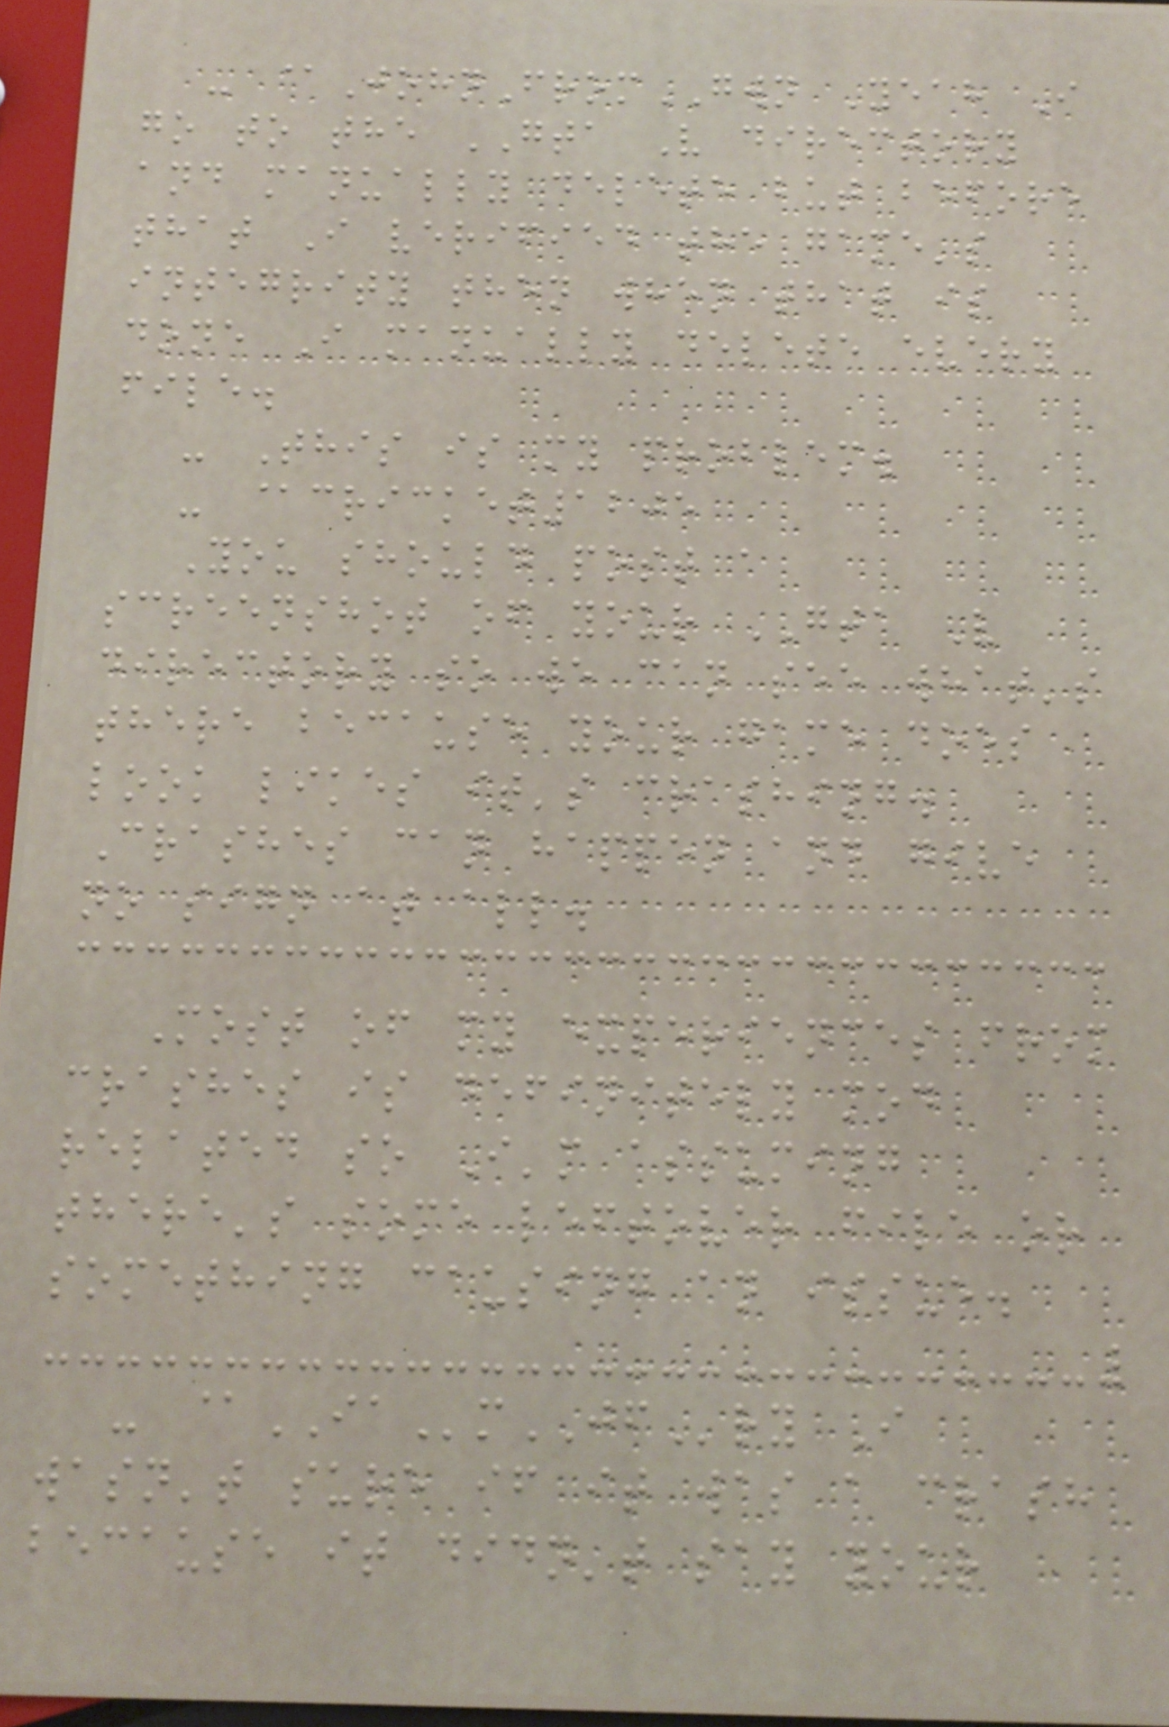- @JohnFromGWN Yeah I
go to the GTA V directory
and manually delete but before
that I verified the game's
integrity then when that is
done I manually delete every
file.
- This is my problem.
- @cricket1205
You should post a
screenshot of your GTA V
directory so we can see what's
there because your game does
look likes it's crashing.
Crashes can happen and give
no sign at all.
Most of my experiences from
crashes is definitely mod
related so I'm assuming
there's some leftover file or
something causing an issue.
- @IAmJFry I
wasn't sure if it was a crash
because it didn't say your
